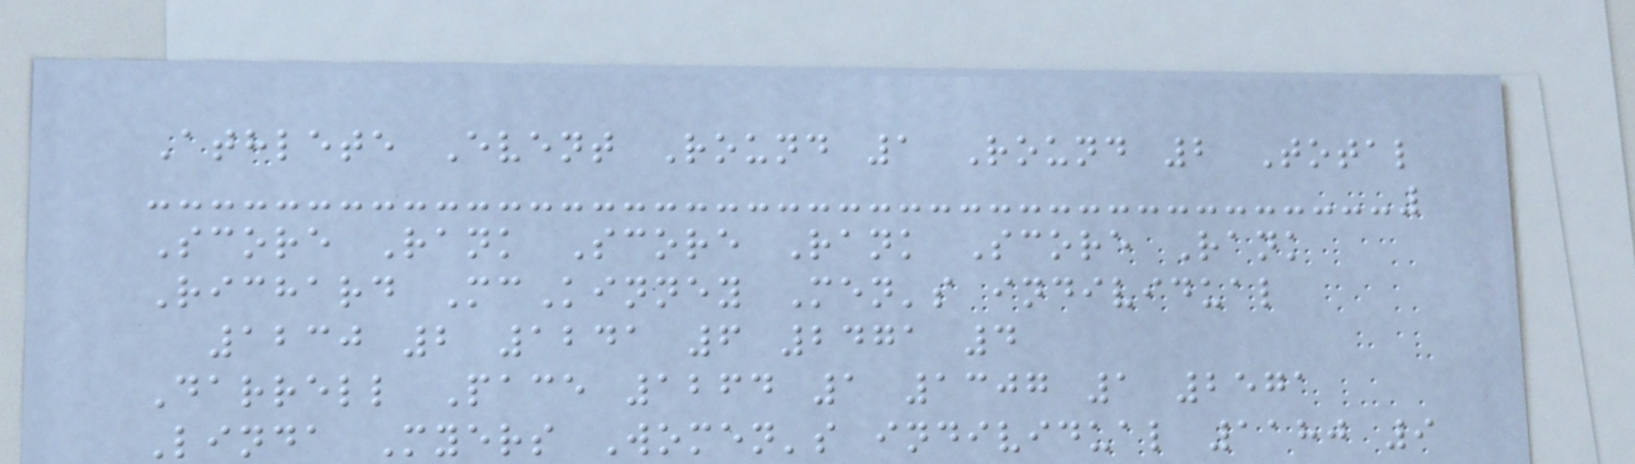Athlete Event Round 1 Round 2 Total
Score Rank Score Rank Score Rank
Richard McKinney Men's individual
1230 2 1241 6 2471 4
Darrell Pace 1264 1 1307 1 2571
Linda Myers Women's individual 1180 9
